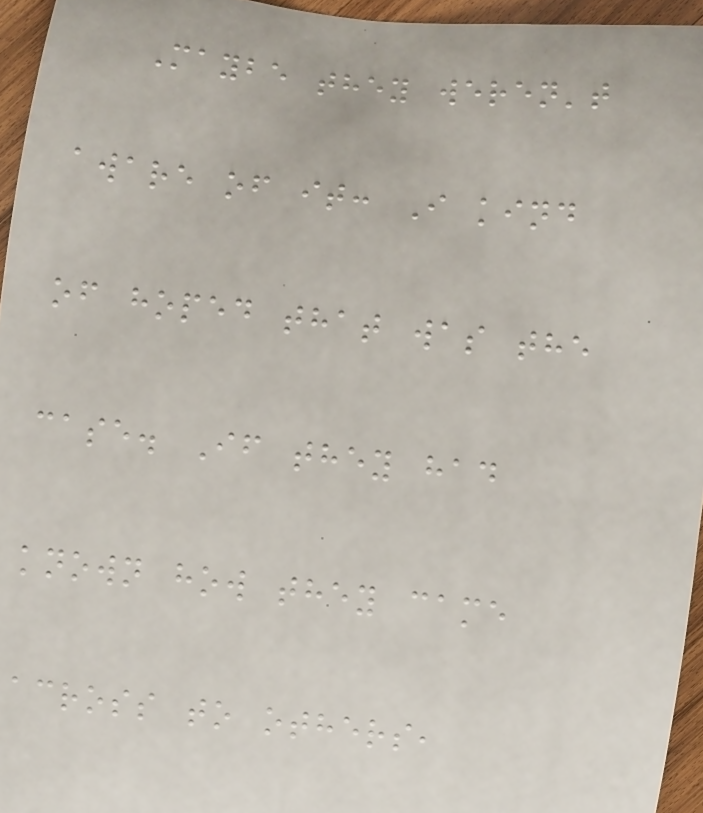Maybe they weren't
aware of it: I kind
of hoped that was the
case. If they had
known how they came
across to others,
